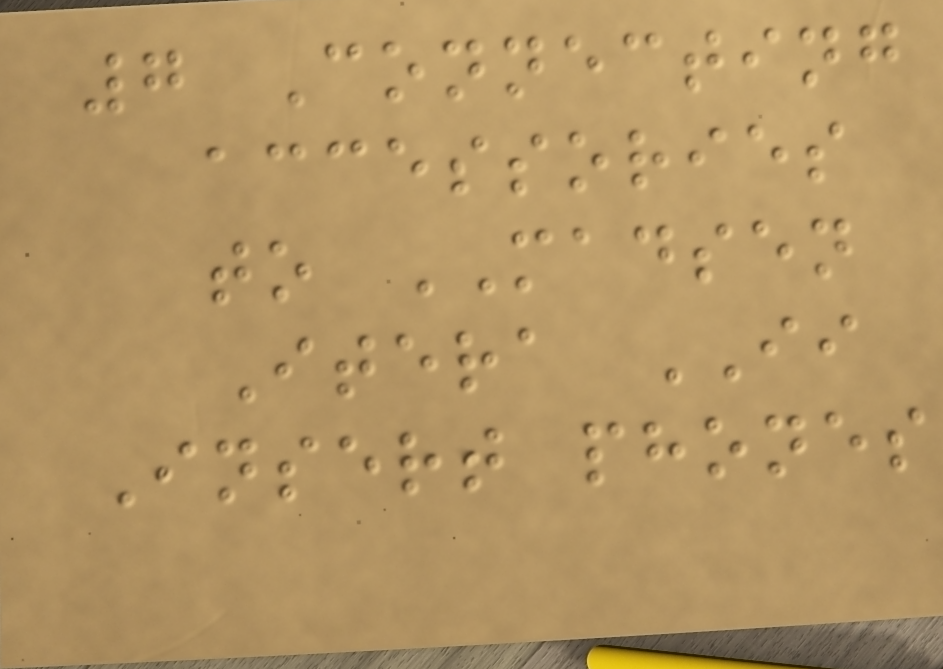7 Connecting
accessories
to MADSEN
Itera II
Insert phones
